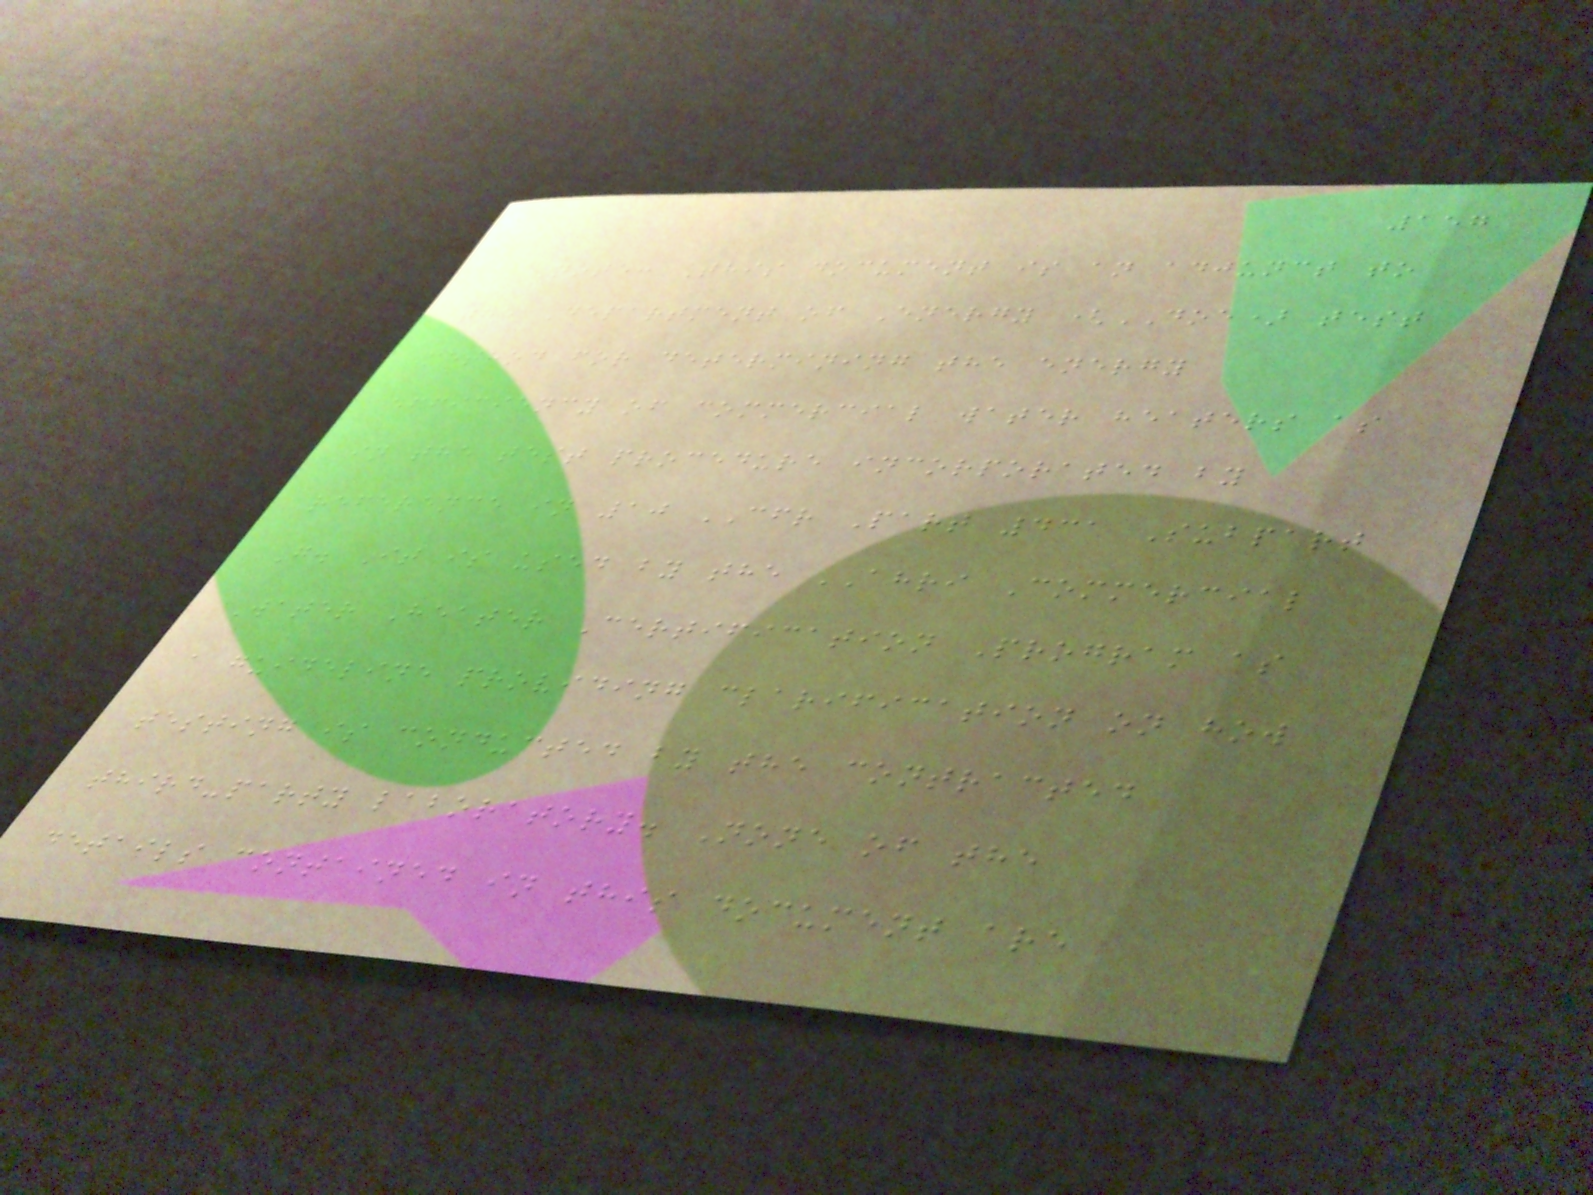157
Note: This document is an adjunct to
the Department of Energy (DOE) test
method for determining the energy
efficiency of commercial water heaters as
in the test procedure incorporated by
reference in 10 CFR Part 431 Subpart
G. It is used by the AHRI Commercial
Water Heater Certification Program as
a guideline providing clarification on how
testing is conducted by the contracted
third-party laboratory. None of the
details contained in this document are
